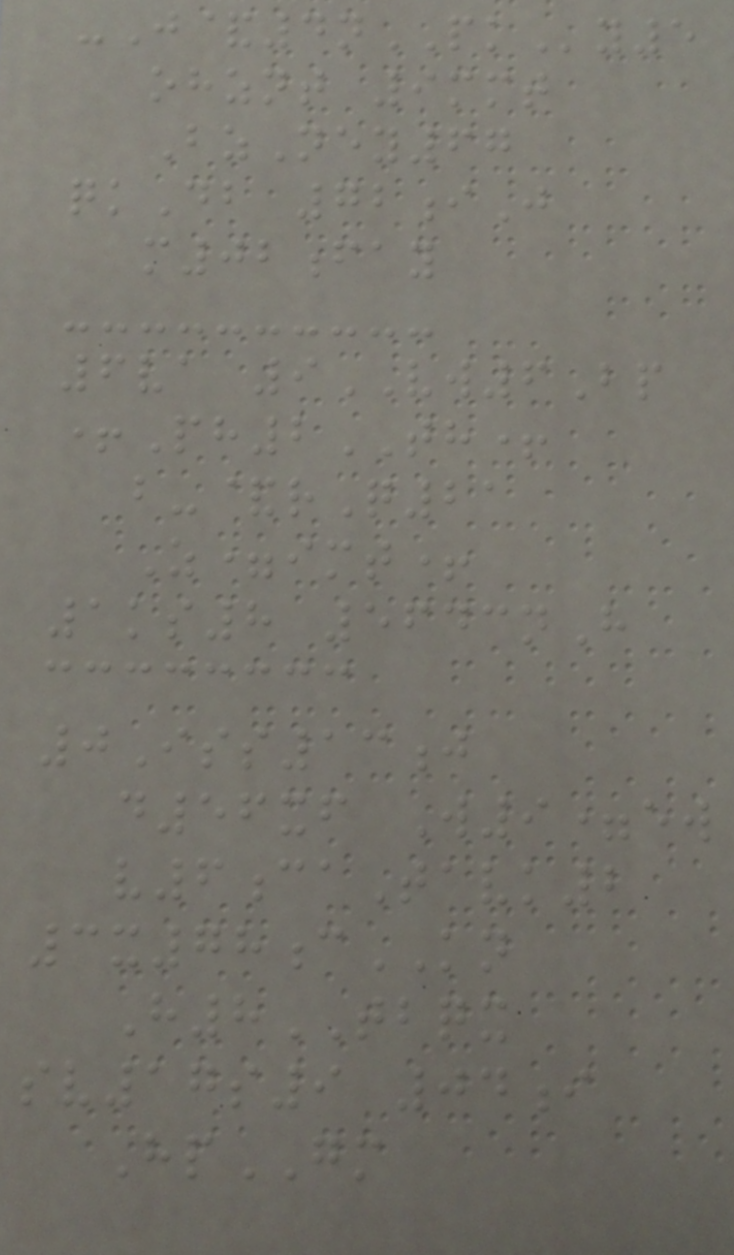-J&4nPKy5
ohznt 9mmt
BzNey67
qkDb 72iJ
m02fay
6va 9VW6Bp
+Ph2TH+
b-&rQ21
Z=imt+
1ks8 5643nH
0Iss13j
d56xf W9=ew
v6caTavk2
3x78cKN
H8TBQX
sv17s9 04i
HpGM
